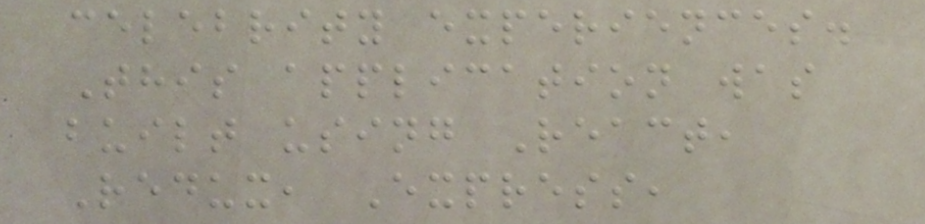celebrity experiences.
This application was
built using React,
Redux, Express,
